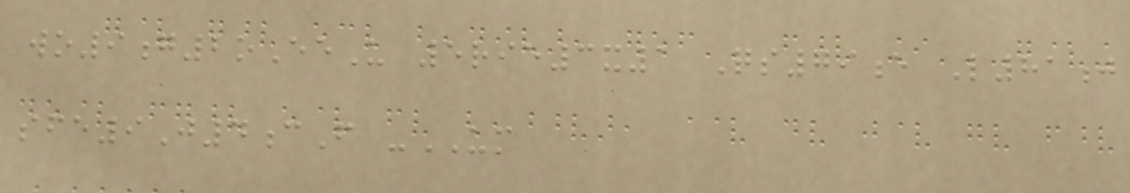wo9g2oEeU 5rie3x1 Qs79e L81j
sfe9J4cF -UM
